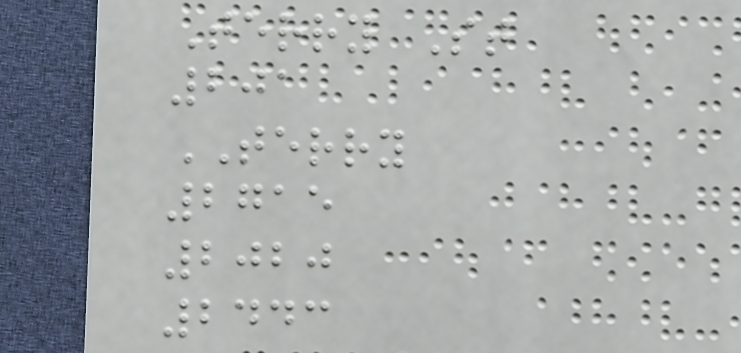Terry St
201
TERRY
2715
2020
2443
